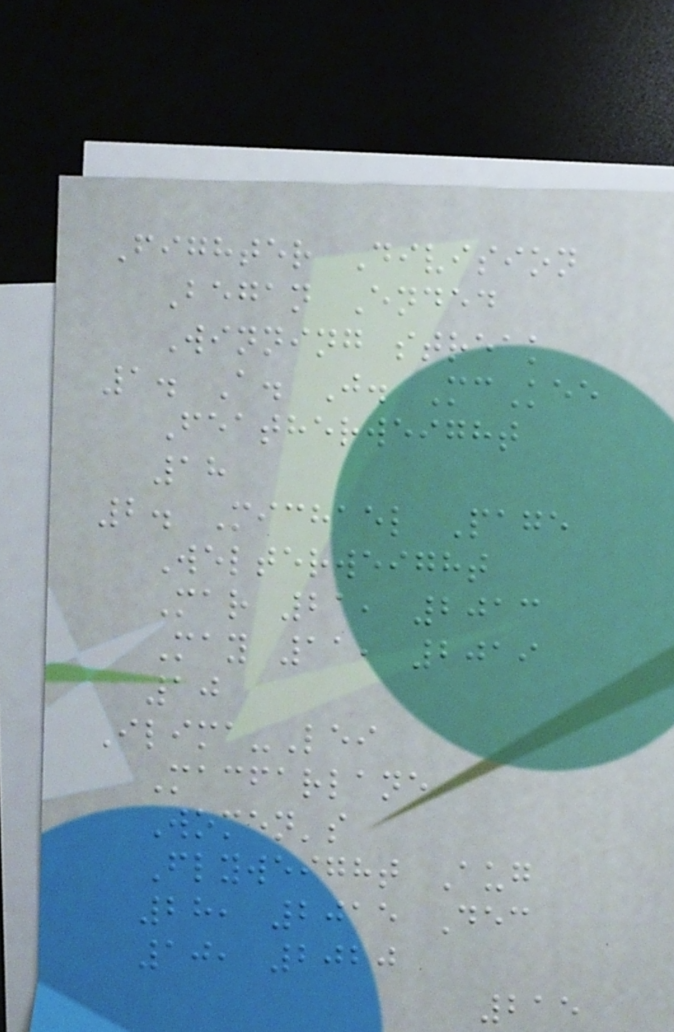Fighter Division
Began Ended
Winning streak
1. A. J. McKee
Featherweight
18
2. Michael Page
Welterweight
Mar 21, 2013
May 11, 2019
10
Ilima-Lei
Macfarlane
Women's
Flyweight Aug
28, 2015 Dec
10, 2020
215
